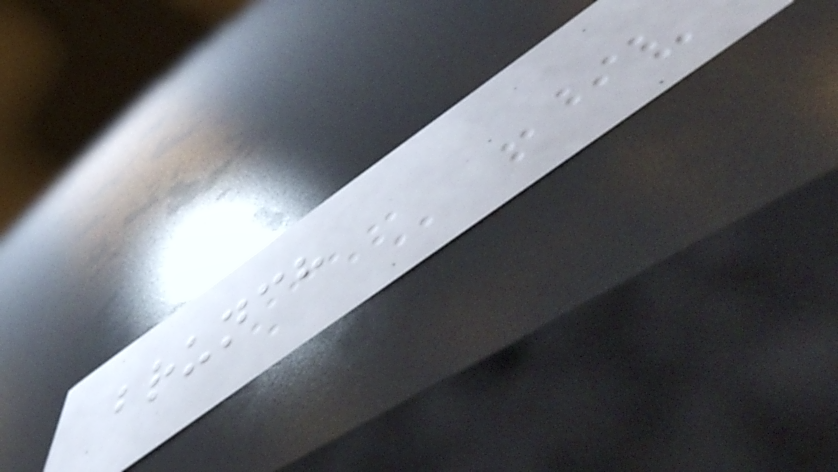brunch
